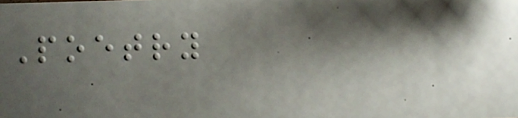Poetry
